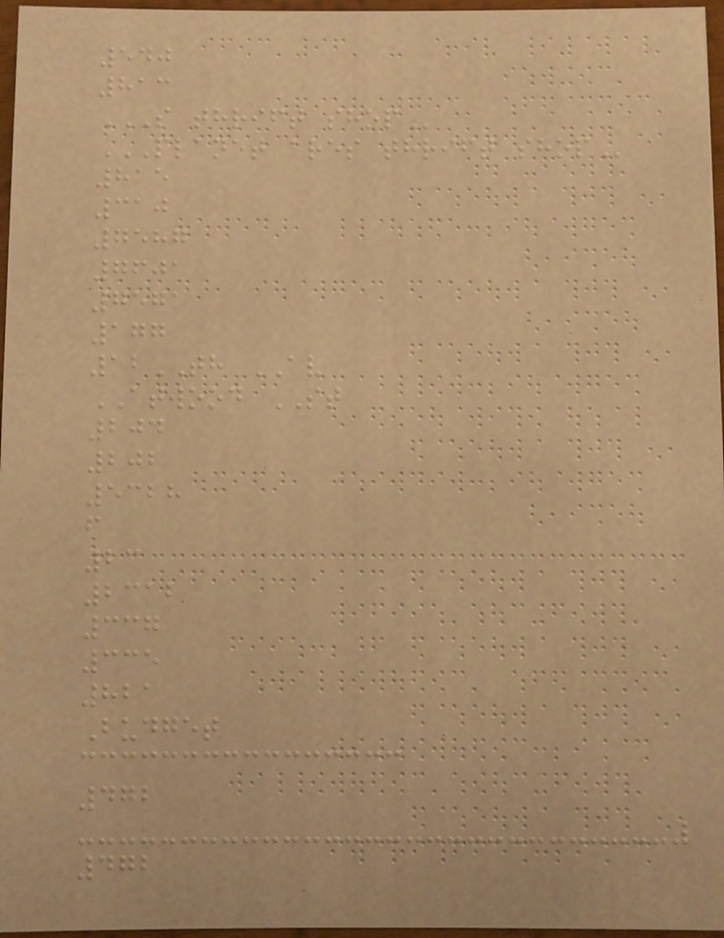540
813
S THRIFT SHOP
PLANET ARES THRIFT SHOP
815
310
7587
7601
7571
177
12TH AV
ATWOOD ST
204
202
5328
f
23
2312
337
335
821
Budget
472
472
